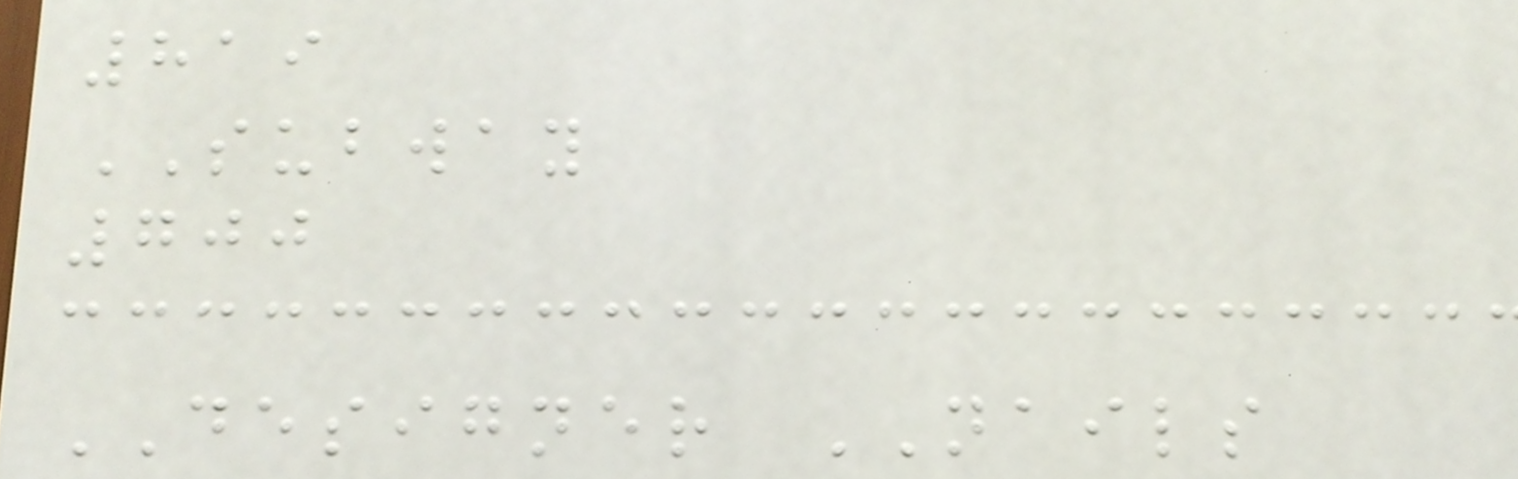819
SUBWAY
700
DESIGNER NAILS
